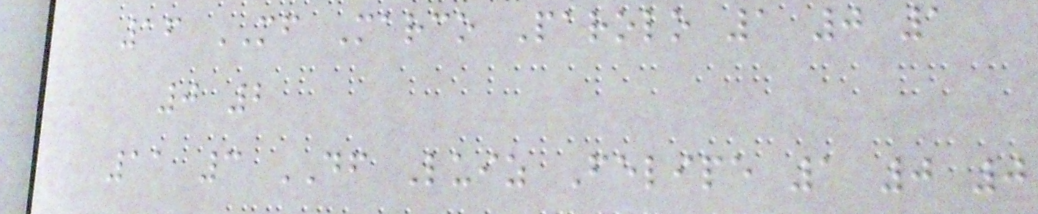16 MF Marco Parolo 1 0 1
0 2
11 3 DF Luiz Felipe 1 0 0
